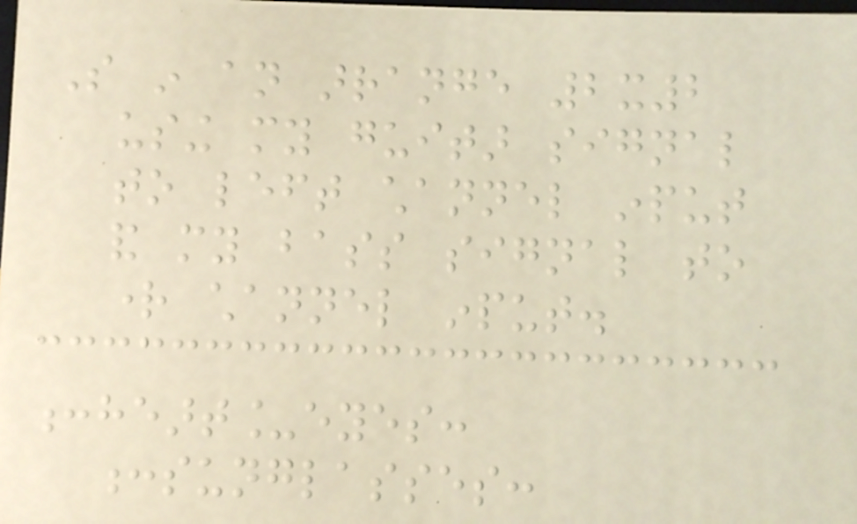So in an arrange 2x2
using my guitar signal
to left channel input
and my bass signal to
right channel input.
:heart_eyes:
:sunglasses:
